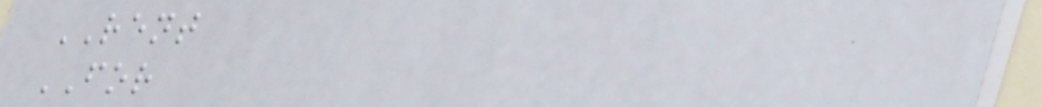RENT
FOR
